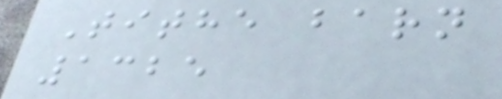Tithe barn
1325
